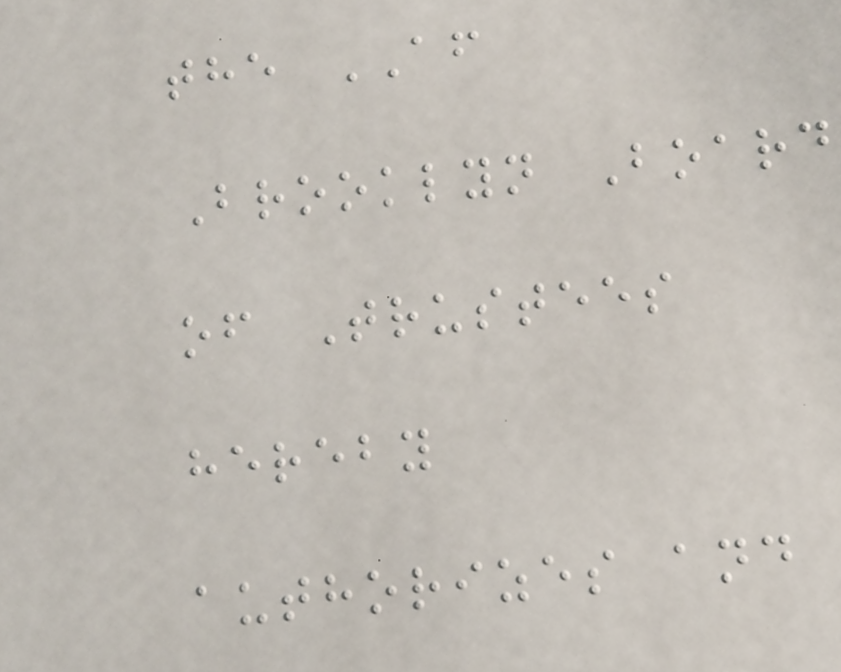the AF
Brooklyn Board
of Trustees
hereby
authorizes and
